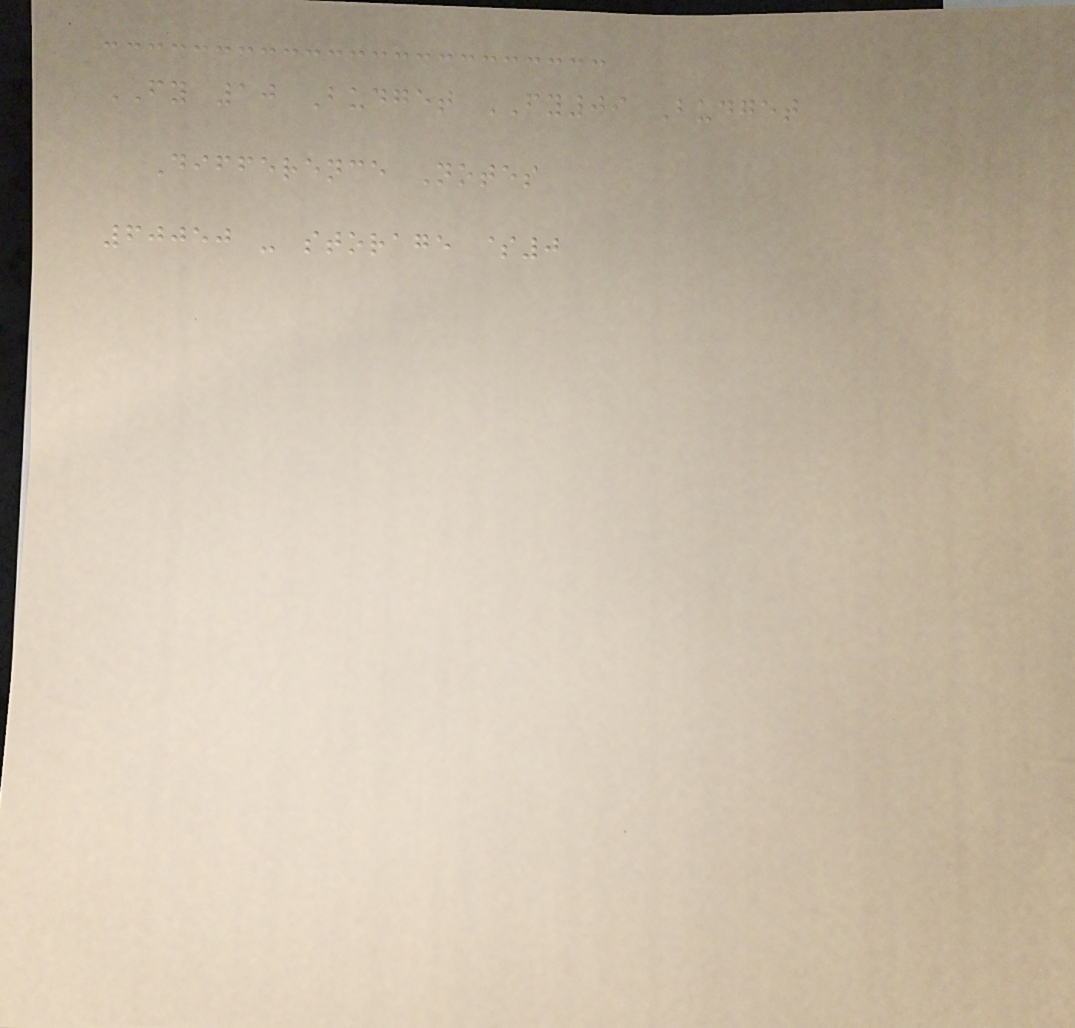FY 10 Budget FY09 Budget
Difference Notes
60050 - storage $0
